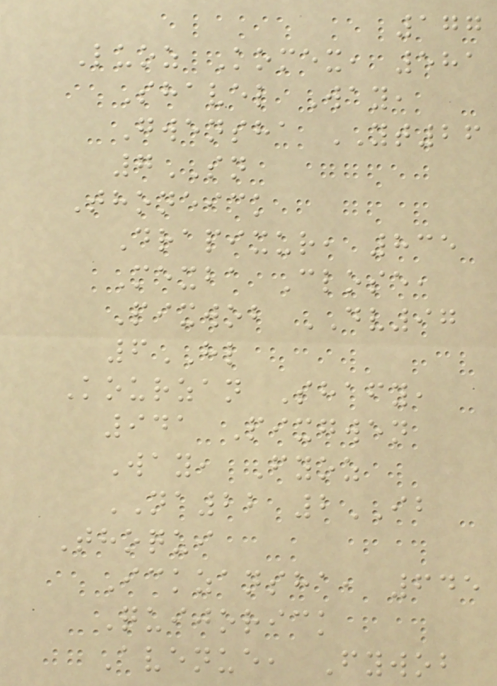177
Luoz Komex, 581
Shavel Way,
Gwensha YT26
7SN
Thoneick
Drapixur, 835
Mexba Close,
Pixwob DV97
6HL
Kourzan Shafy,
941 Pixgwen
Way, Fyoz
NA22 2IB
Thoqui
Ickzansha, 645
Quijorick
Avenue, Fywob
